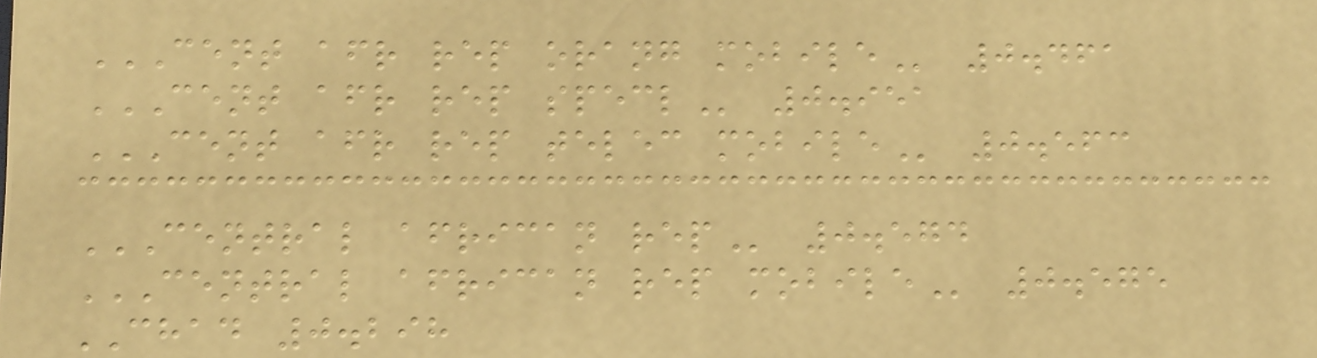CENT AFR REP ORANG MOBILE 0.461
CENT AFR REP SPECL 0.951
CENT AFR REP TELEC MOBILE 0.563
CENTRAL AFRICAN REP 0.574
CENTRAL AFRICAN REP MOBILE 0.575
CHAD 0.298
